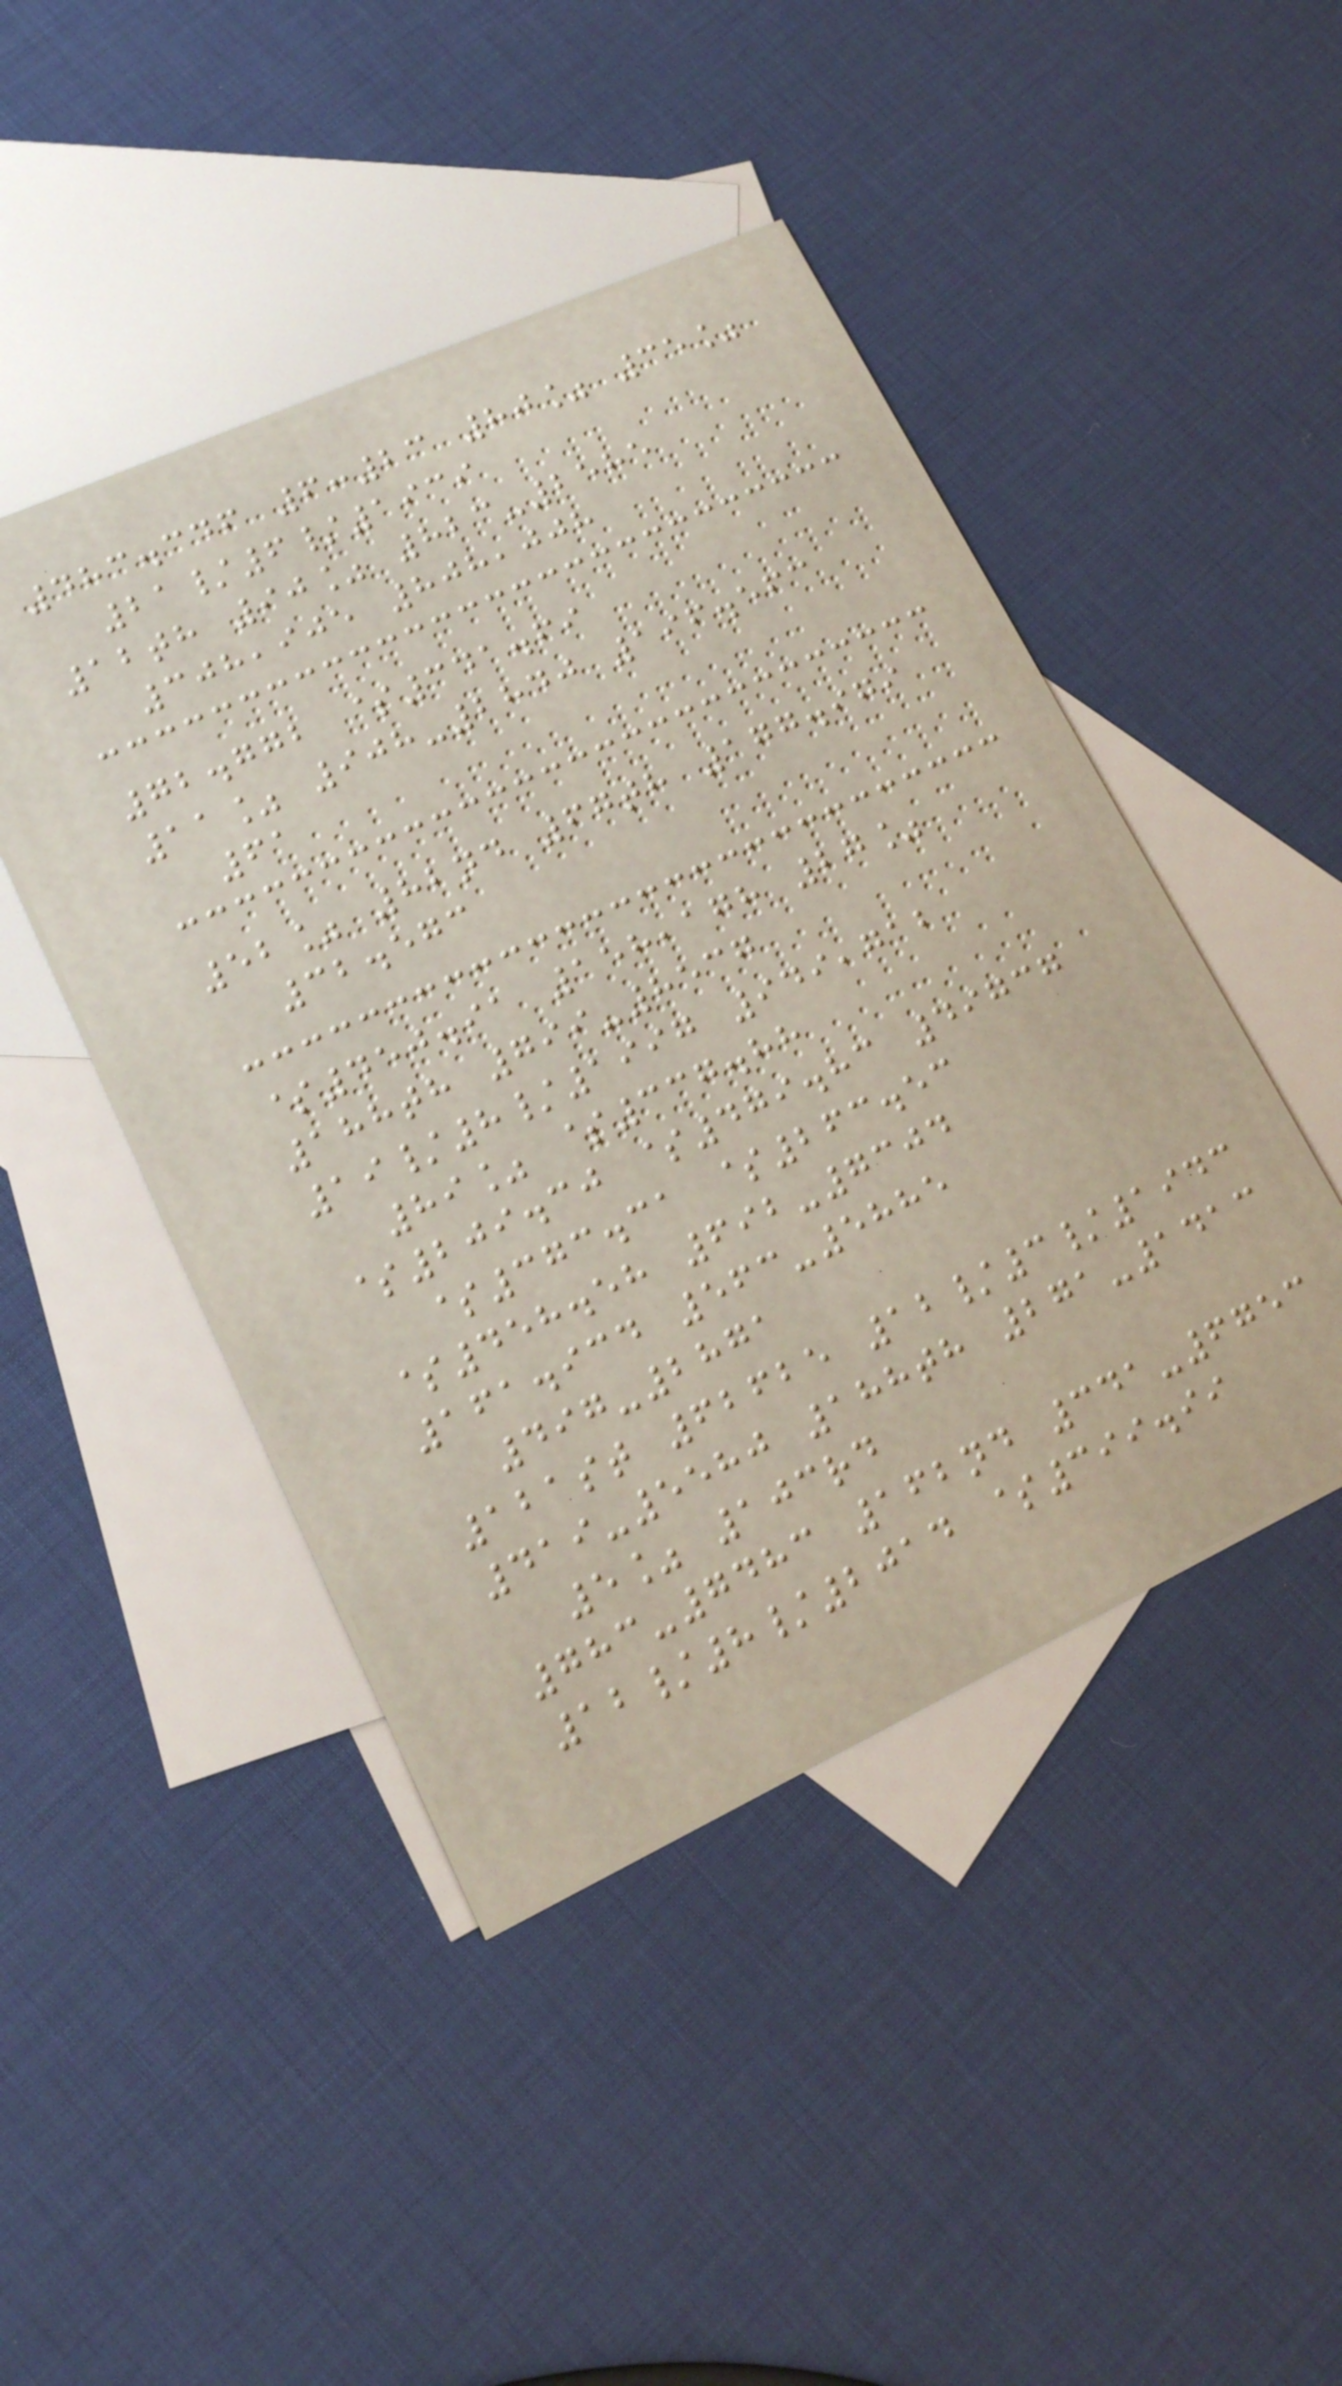483.346 6:23 80% 35%
21/6/1939
12th 90% 823-2585
308,905 808,008
72.772 $341.69
11% 908-2840 196.563
61
52% 82nd 67th 177.979
32.573
$450.91 158,178 27%
188th 799-8537
19/8/1997 949,712
89% $337.88
$209.30 $479.83 49737
$373.31 $263.53
$458.58 692-7304
161.934 563-5885
497-2871
121st 62625 12/3/1943
419-5580 188th 271-1413
5% 103rd
783-7483 162nd 341-6753
12/8/2014 $399.99
